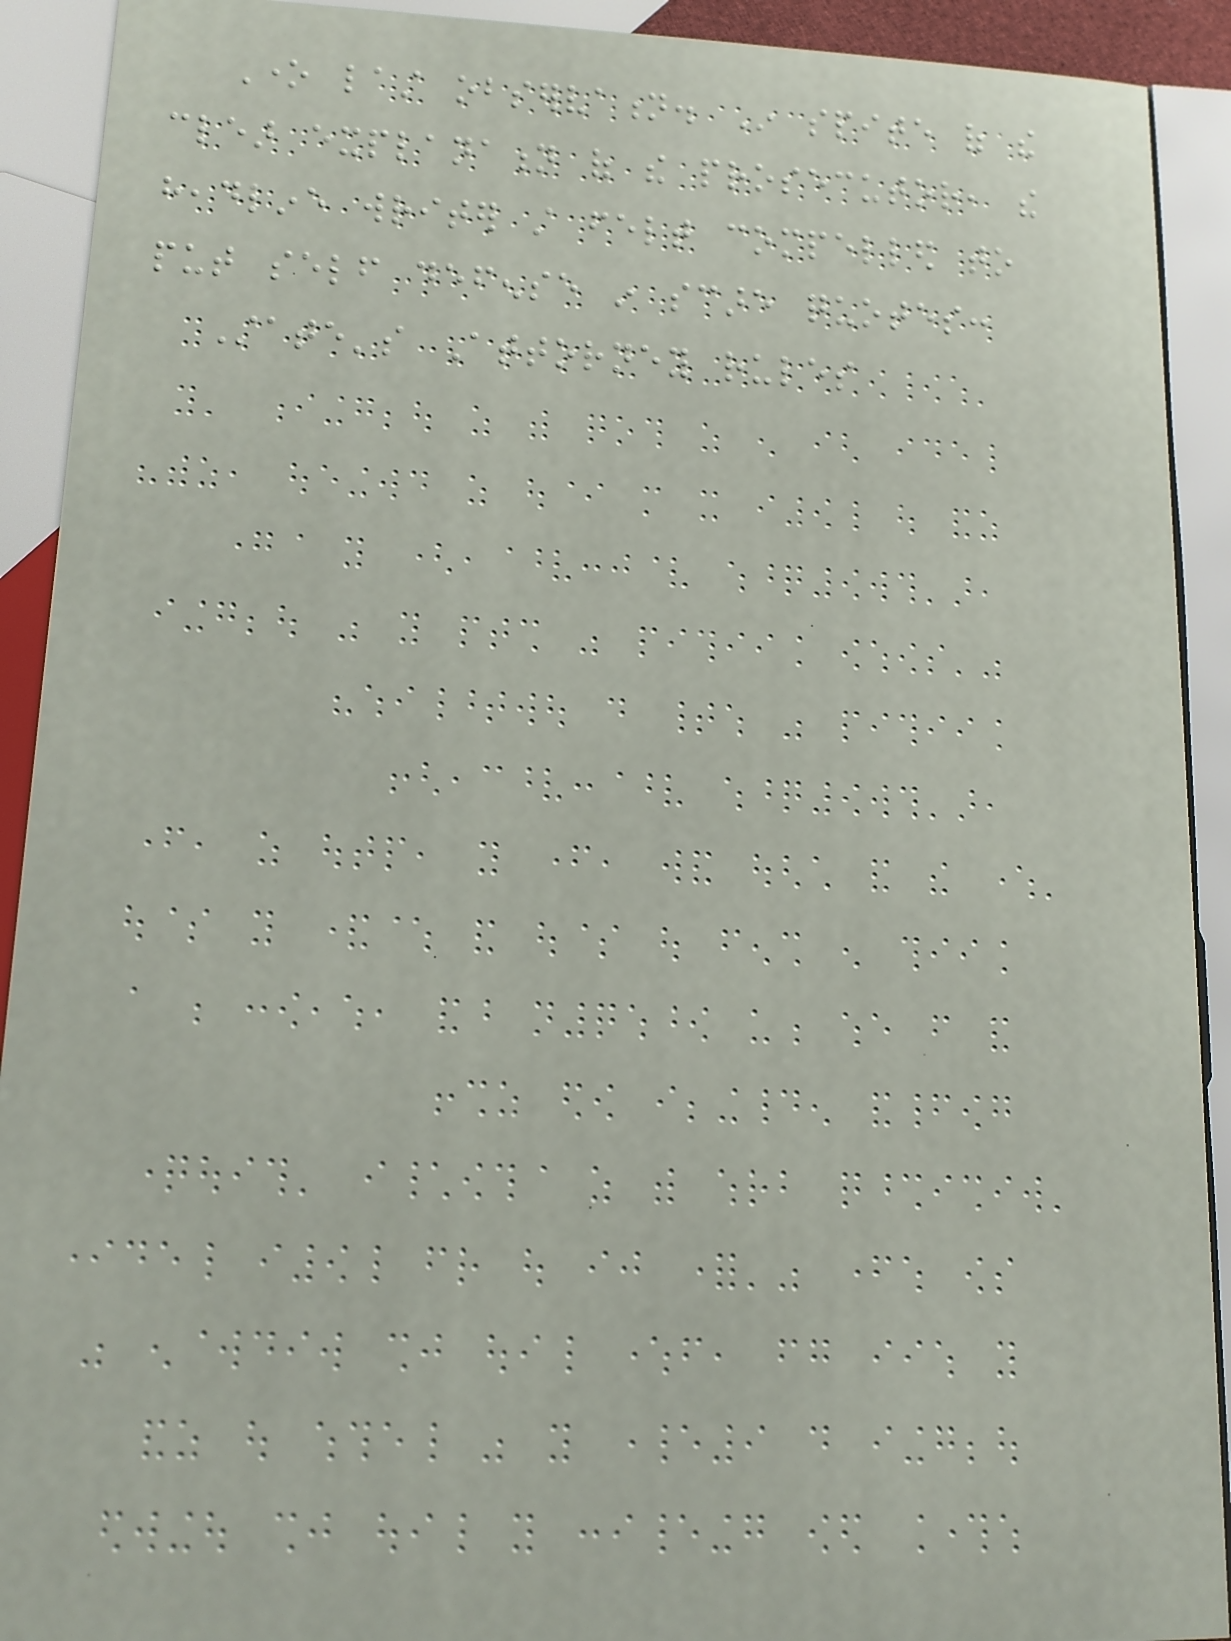One last observation. In spite of the
clear explanation of the prosecutor, the
headline writer still felt compelled to
put self defense in scare quotes:
State's Attorney rules
